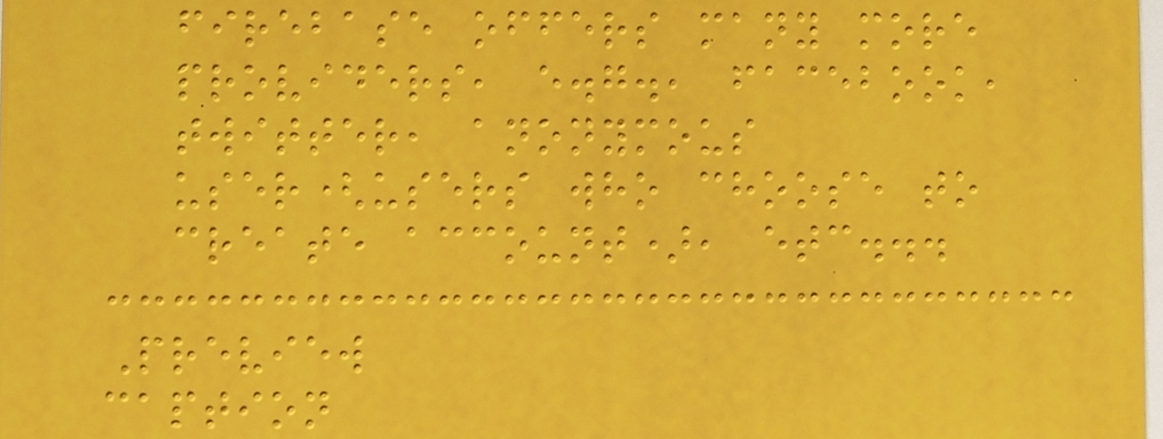firebase offers many more
providers, e.g., facebook,
twitter, anonymous
user(users who choose to
create account), etc...
Preview
caption
